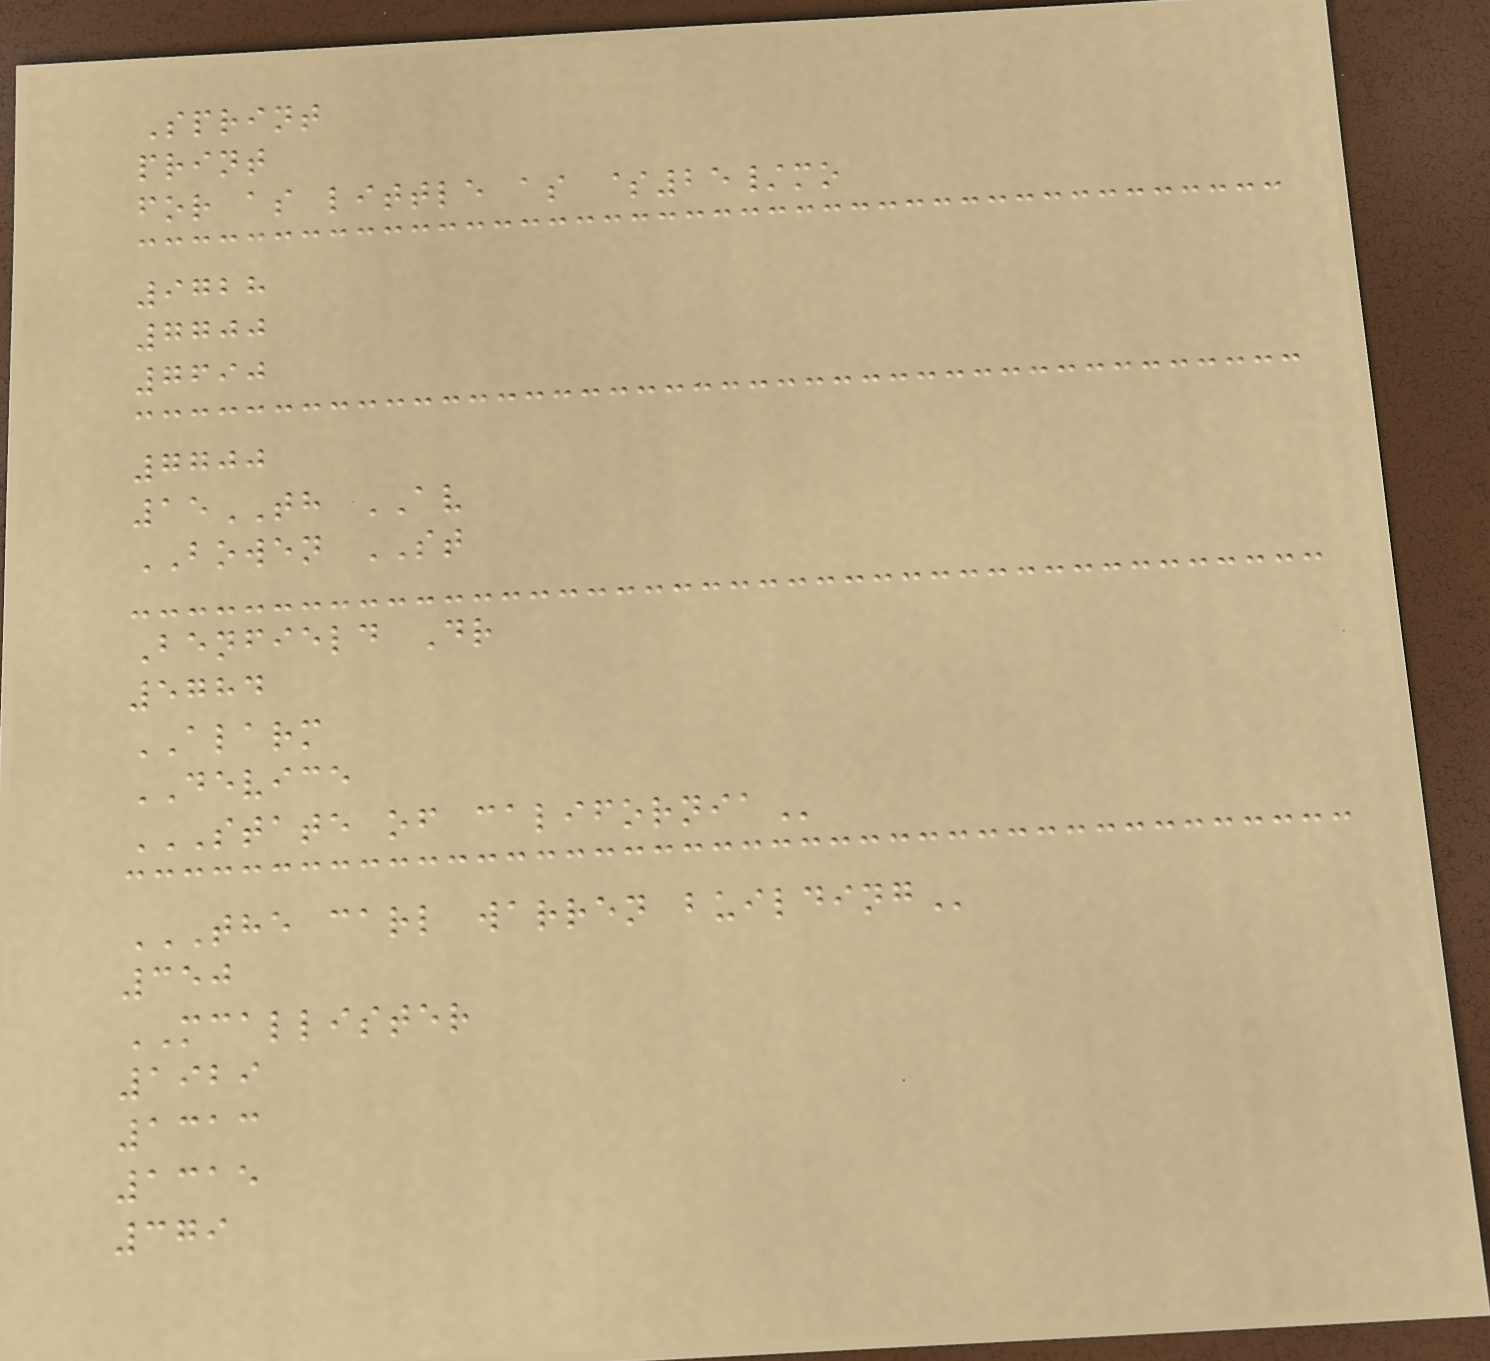Sprint
print
for as little as $25/mo
9728
7700
7690
7700
15TH AV
BOWEN ST
Benfield Dr
5784
ALARM
DEVICE
STATE OF CALIFORNIA
THE CARL WARREN BUILDING
350
MCALLISTER
1929
1313
1315
379
